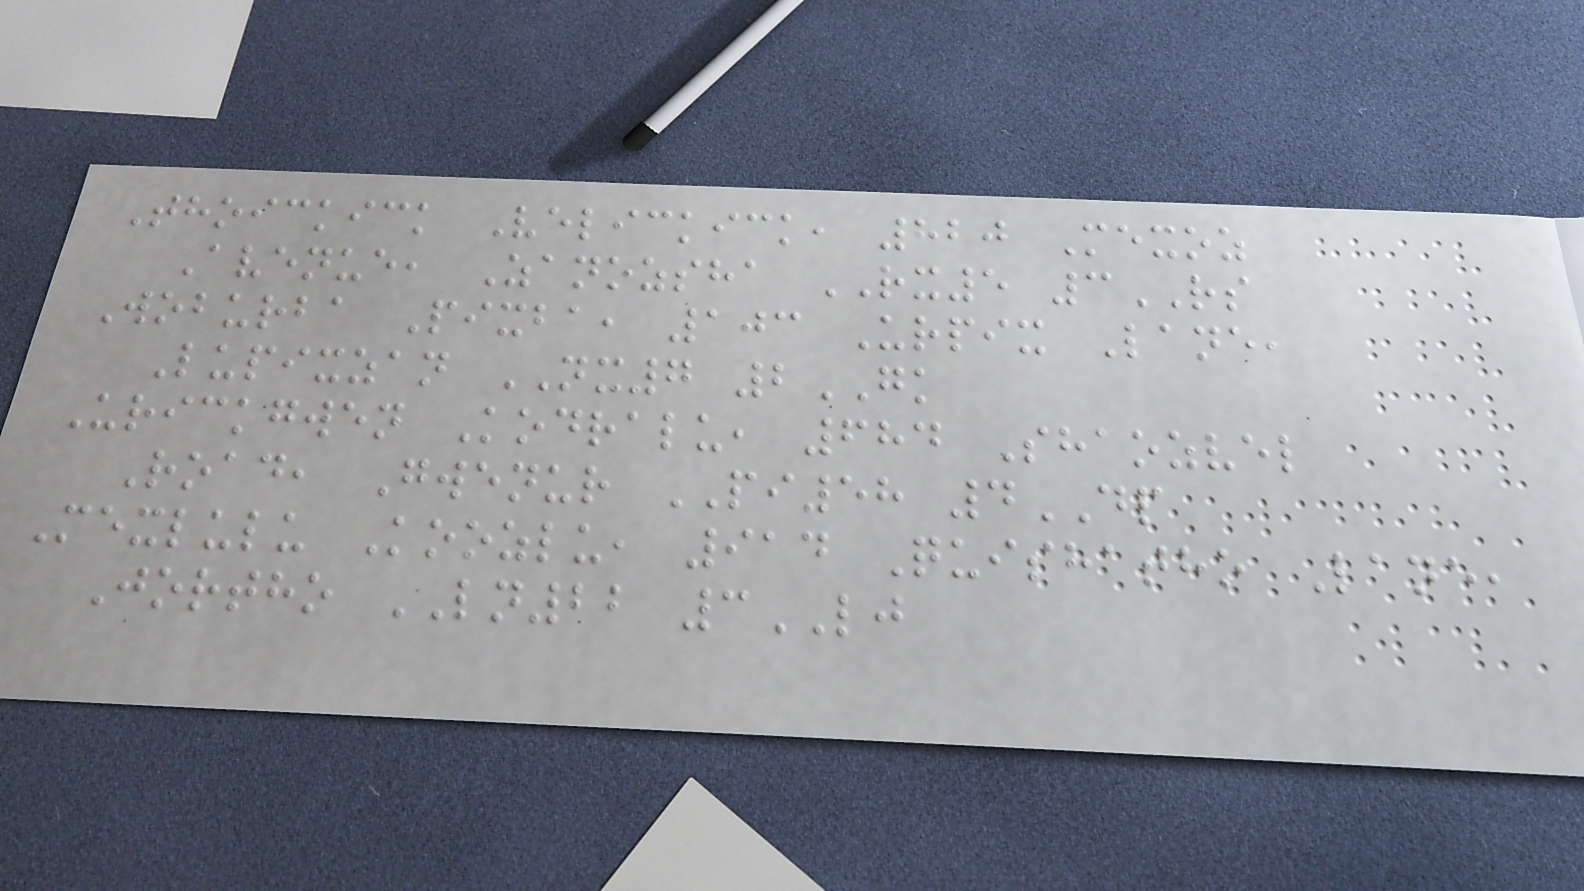Thoickick Velickick, 820 Mexoz
Avenue, Zanozsha RX5 3RS
Woburba Pixba, 103 Urpix Lane,
Lupixzan NX7 2GK
Urickgwen Kodralu, 684 Shaozvel
Road, Gwenur PI58 4DP
Mexlulu Koozlu, 914 Quishatho Lane,
Jortho LN22 3LJ
